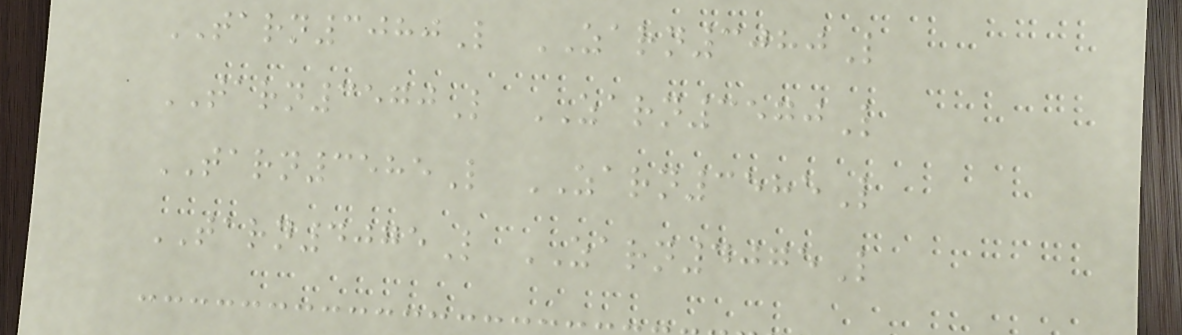TARN3080L ZARN3080L
TARN3570L ZARN3570L
TARN3585L ZARN3585L
TARN4075L ZARN4075L
